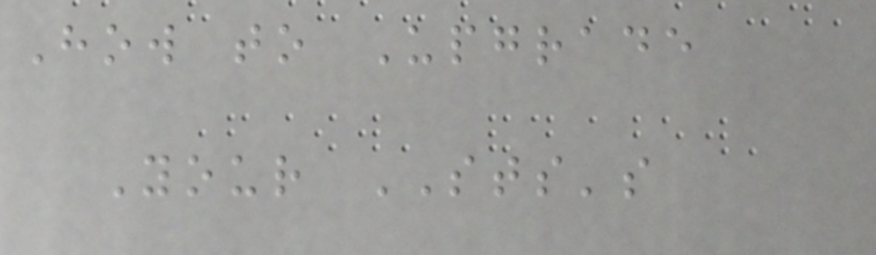How to Upgrade
Your STS's
